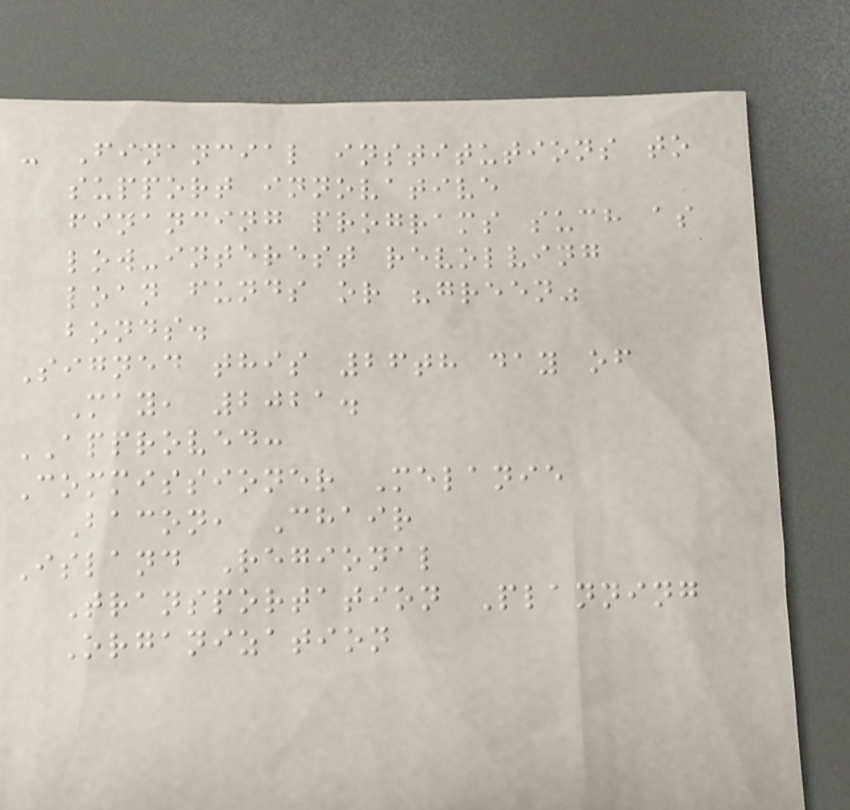- Financial institutions to
support innovative
financing programs such as
low-interest revolving
loan funds or "green"
bonds.
Signed this 26th day of
May, 2021.
APPROVED:
Commissioner Melanie
Bacon, Chair
Island Regional
Transportation Planning
Organization
